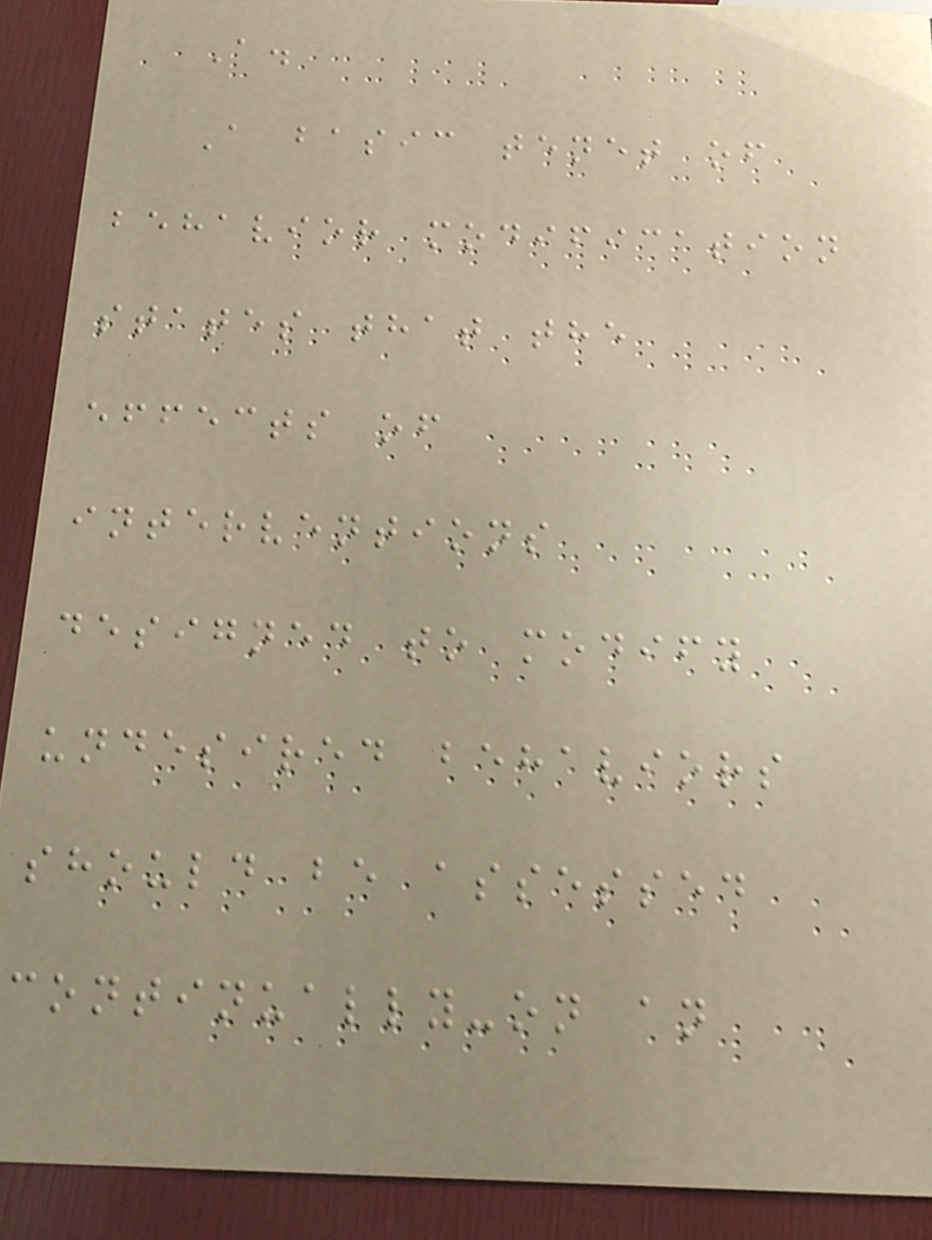A.
A basic tenet of
behavior modification
states that the
effects of
interventions
designed to modify
undesired behaviors
should be assessed
continually-on an
